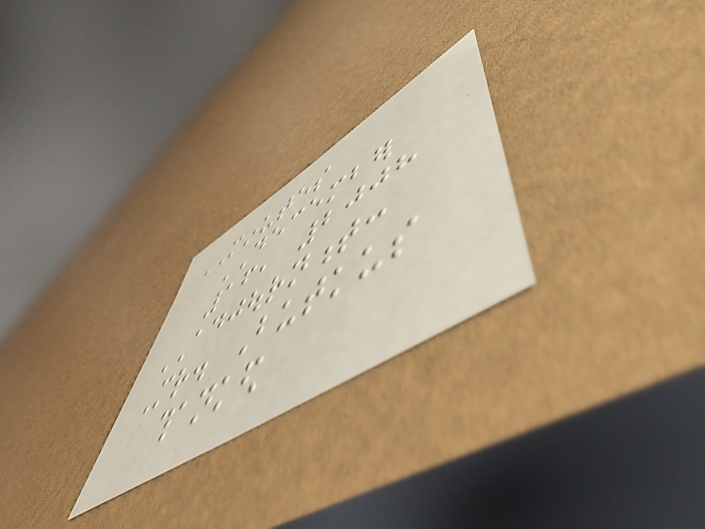MINUTES
DECEMBER
16, 2008
ADJOURNMENT:
Mr. Butkus
thanked
